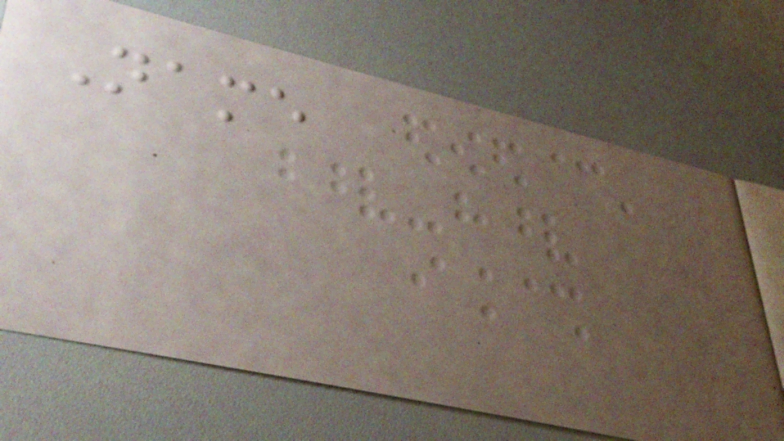Name
